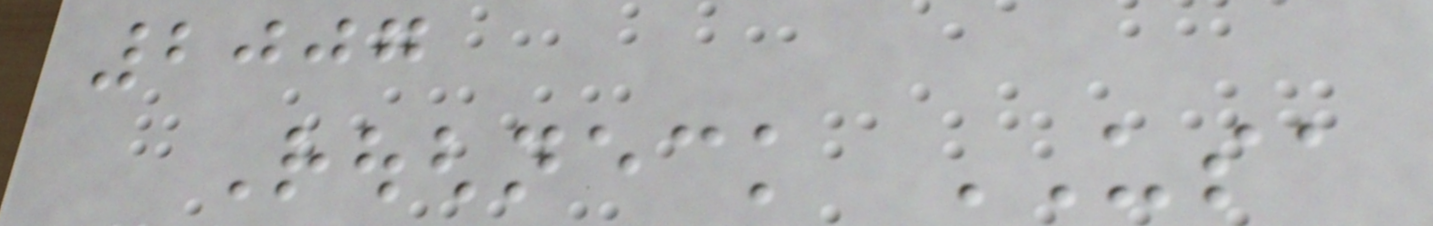2007
Roughneck USA
